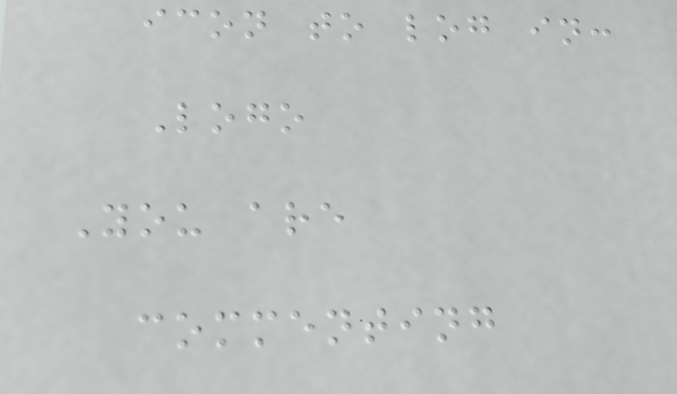icon to log in:
Logo
You are
commenting
